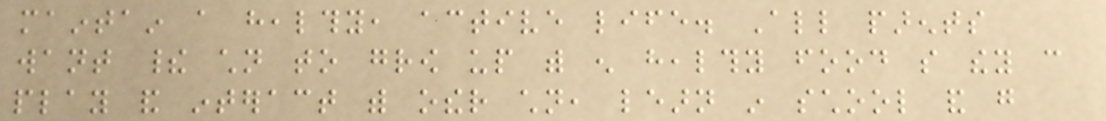maintain a healthy, active life. All parents
want their children to grow up with enough healthy food so they can
play and interact with other children, learn in school and go
